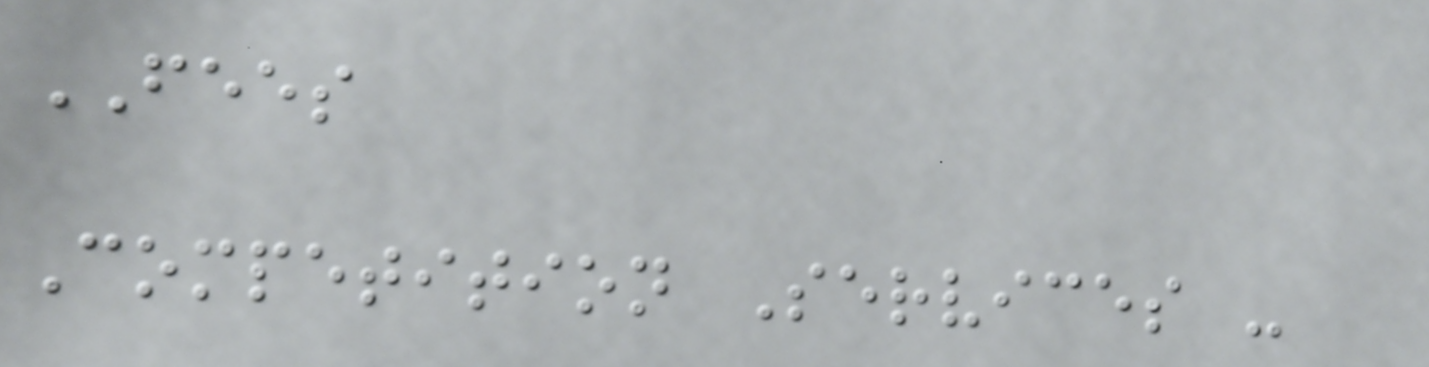FEES
Competition Services -
